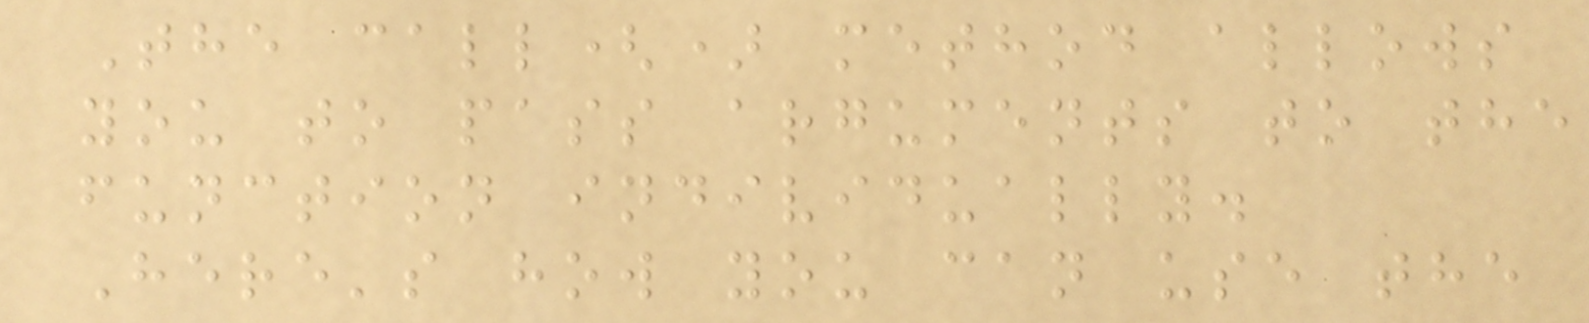The call() method allows
you to pass arguments to the
function individually.
Here's how you can use the
